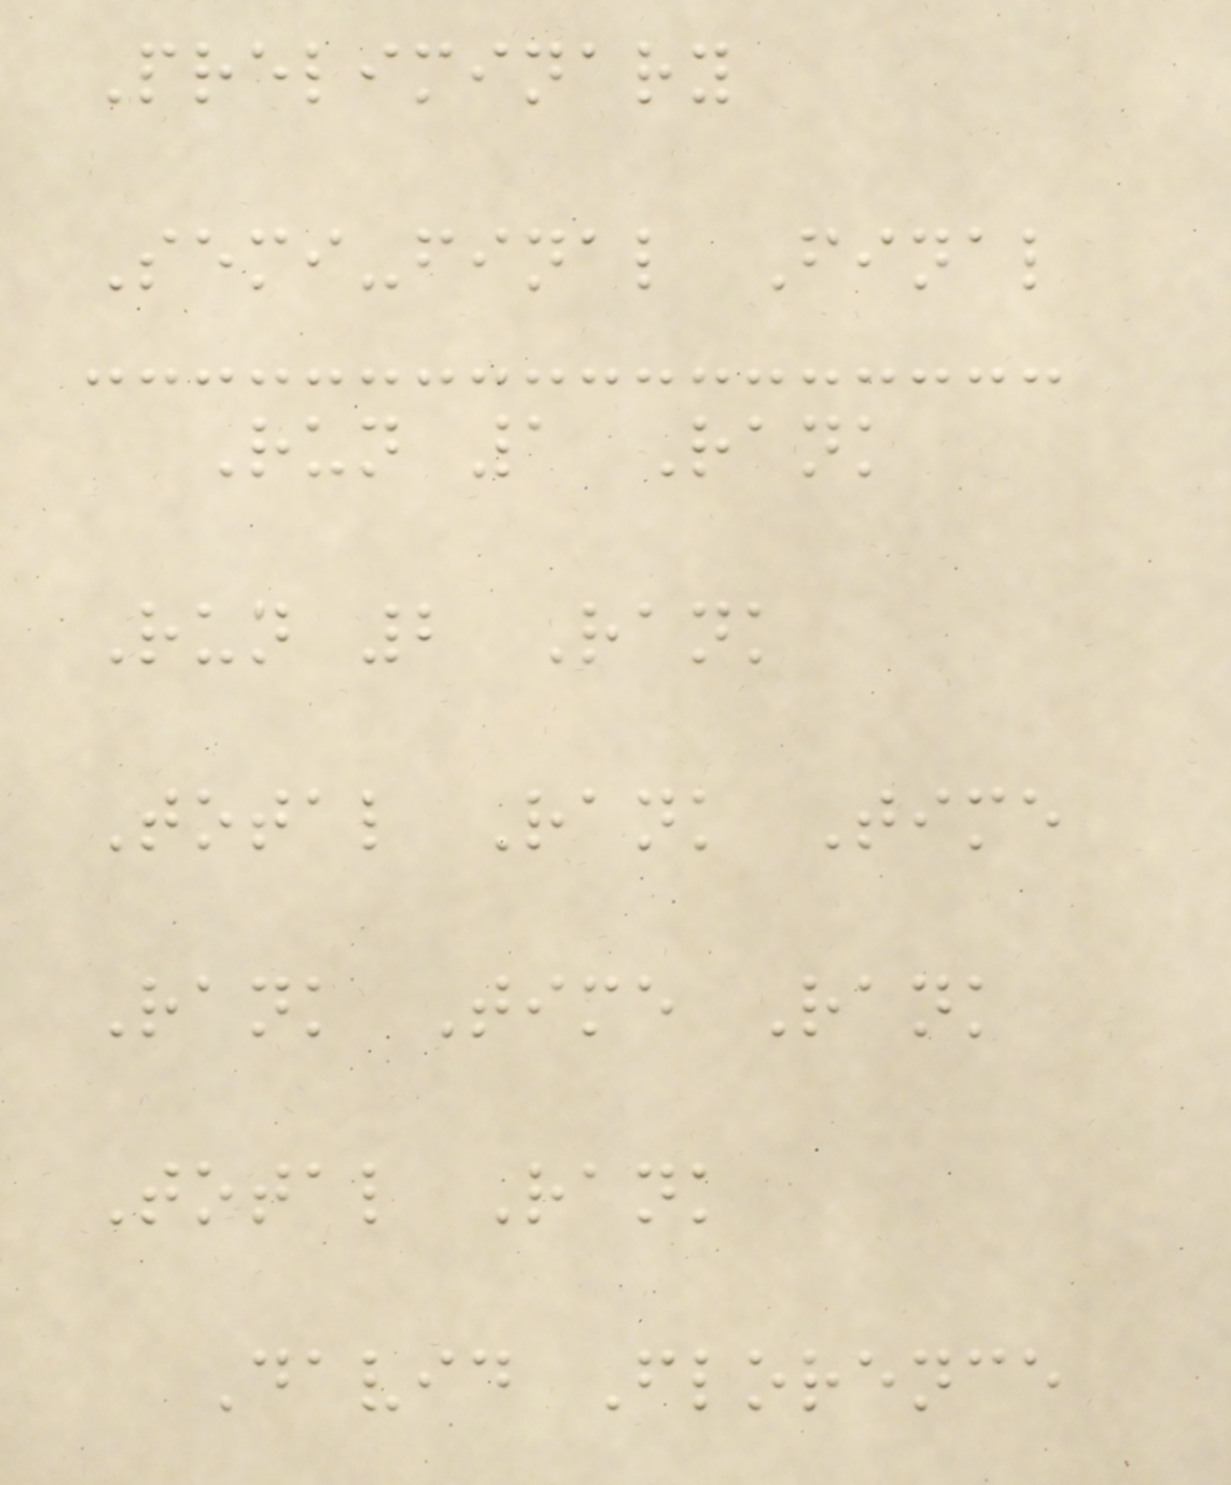Preliminary
Semi-final Final
Run 1 Rank
Run 2 Rank
Total Rank Time
Rank Time Rank
Total Rank
David Florence
